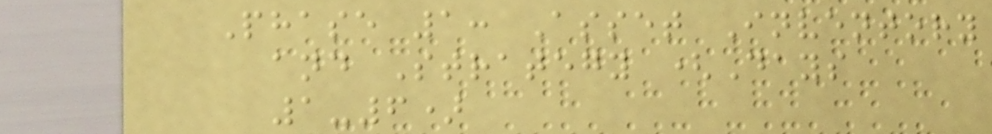Phase 1: Asset Inventory
and Strategy (Days
1-6)
